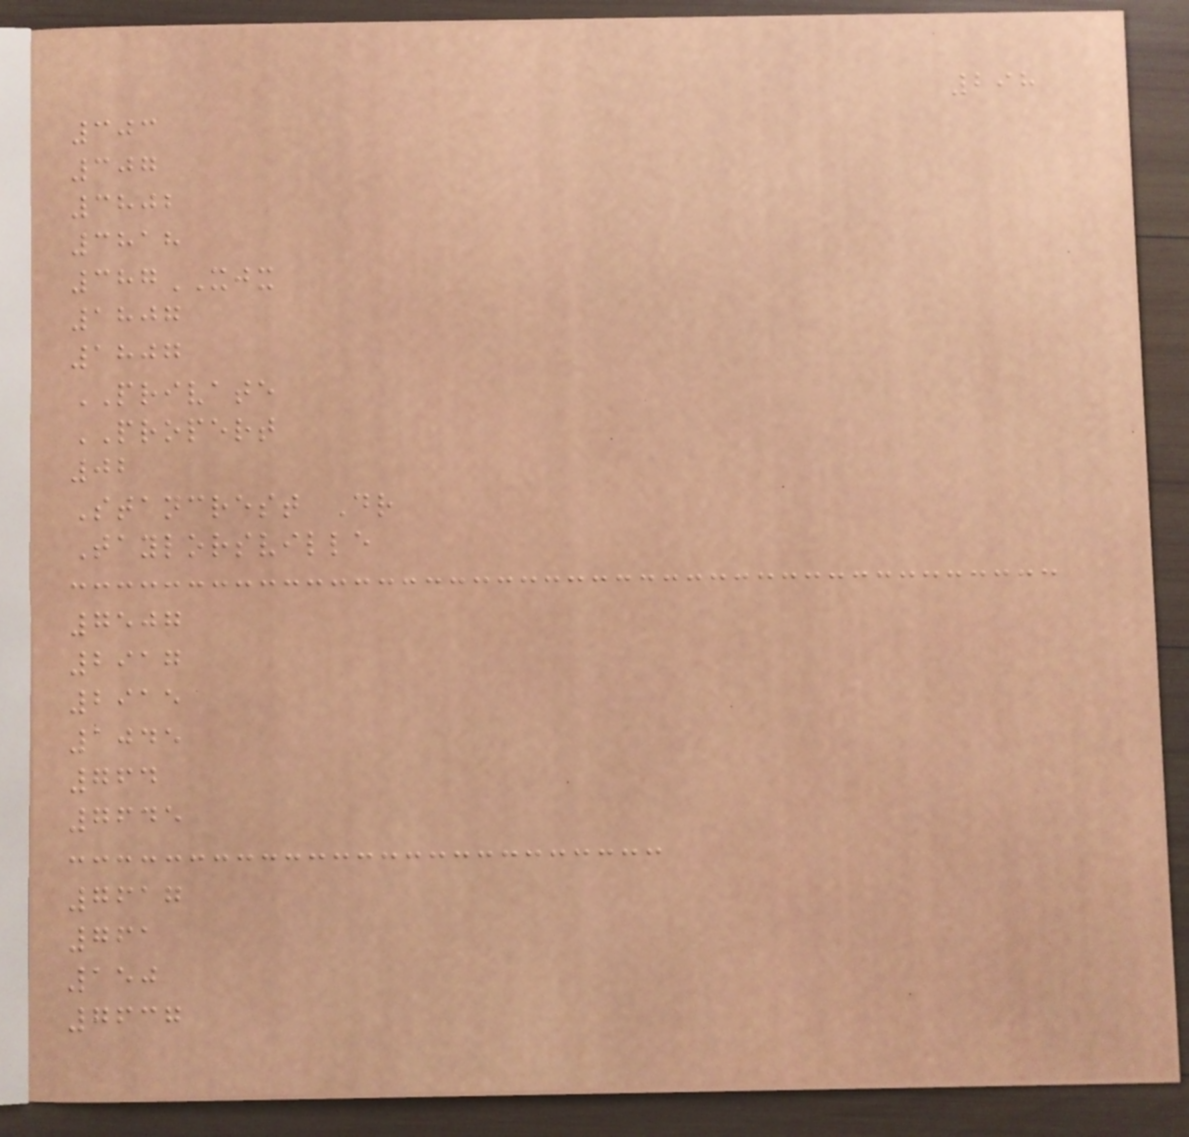298
303
307
3802
3818
387XJX
1807
1807
PRIVATE
PROPERT
02
Stancrest Dr
Taylorsville
7507
2917
2915
1045
764
7645
7617
761
150
7637
